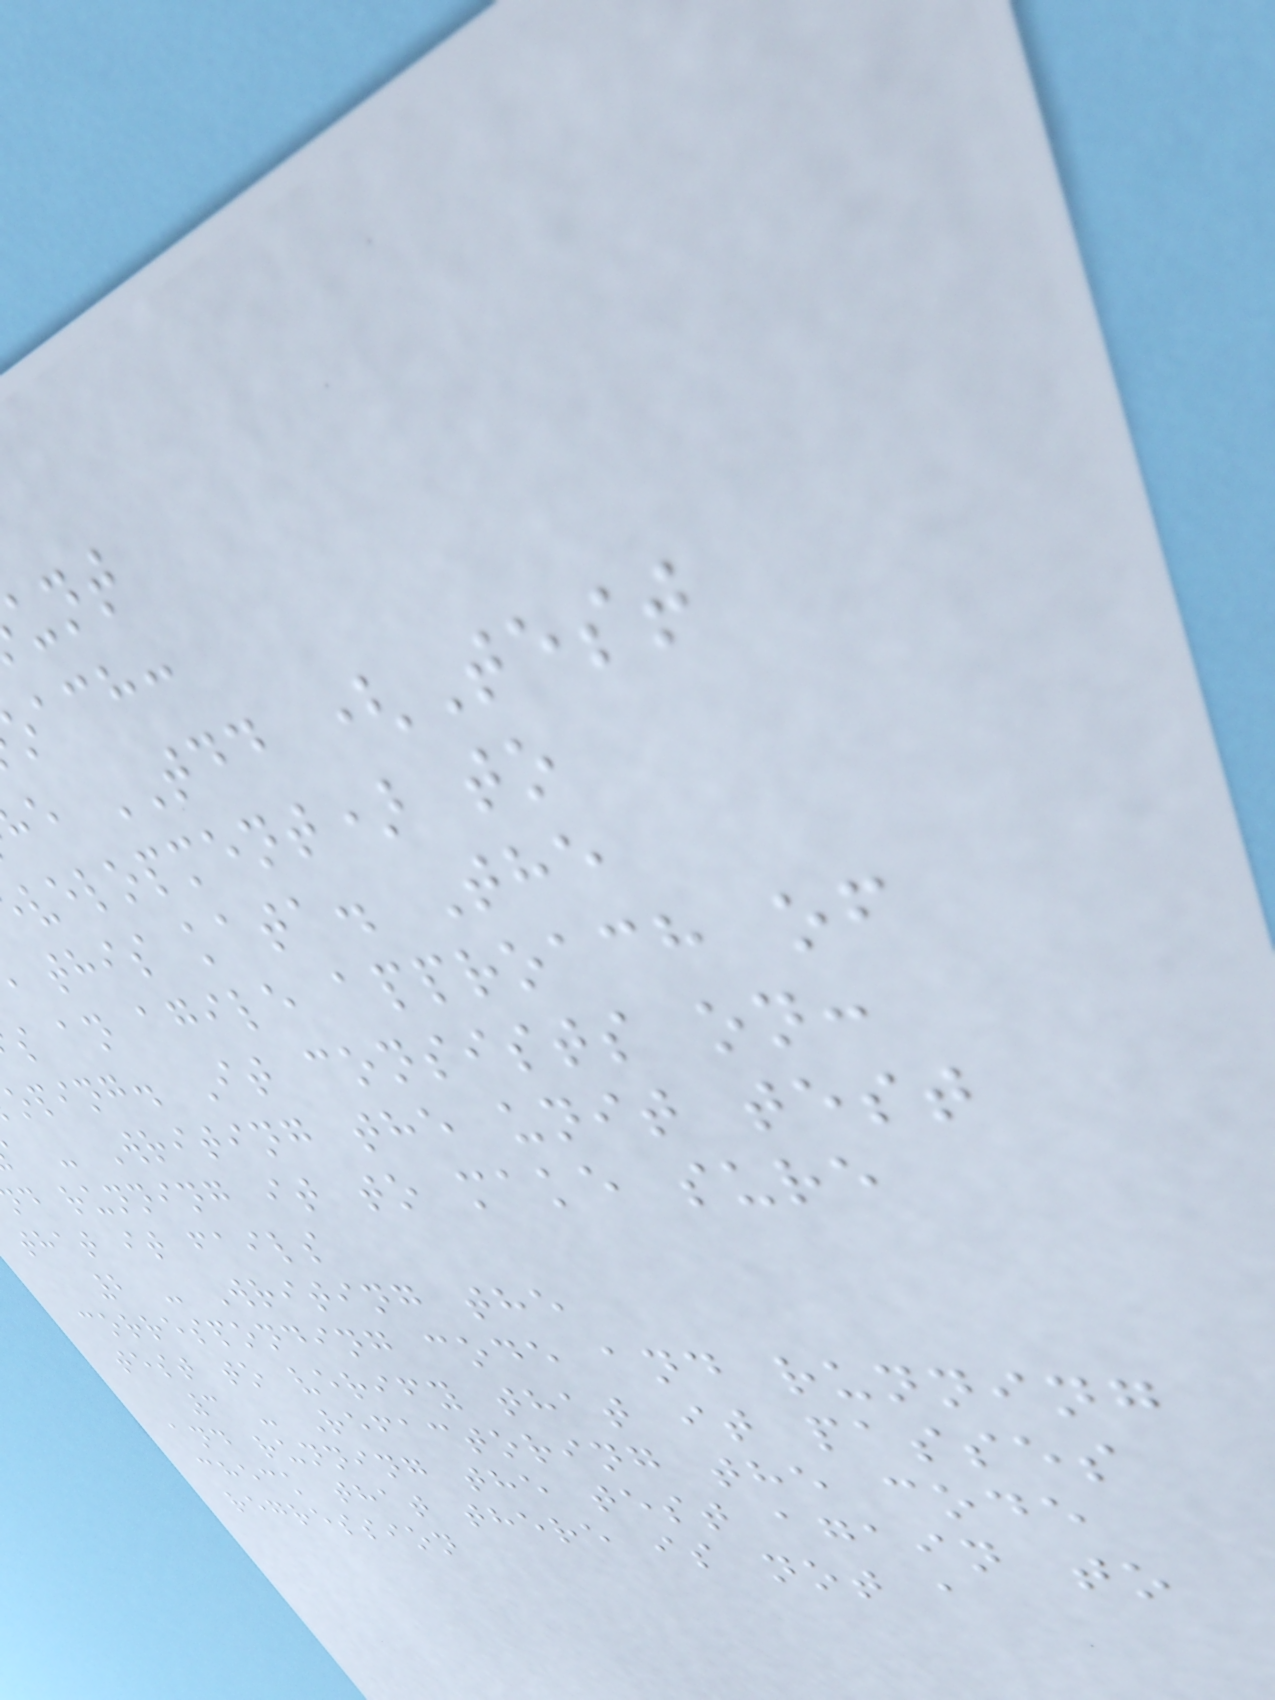oach:
e TDD (Test
velopment) to
this kata. The
s an agile approach of
oping. It consists on:
a - Writing the unit test
d running it to make sure
that it fails
2 - Writing the
corresponding code and running
test to verify that it passes
3 - Refactoring the code
and running the test again to
check that there is not a
regression
